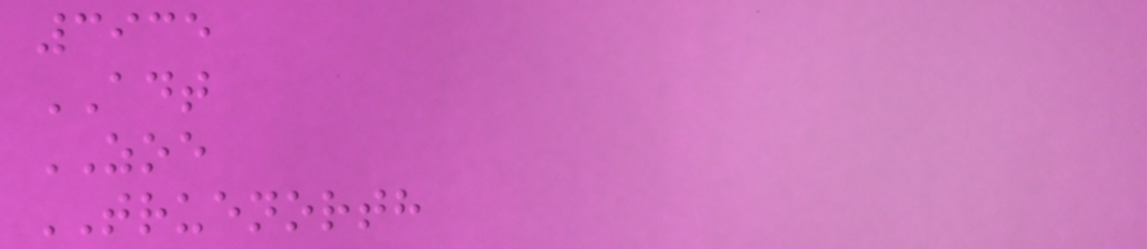3935
ADT
ZOE
TRUENORTH
